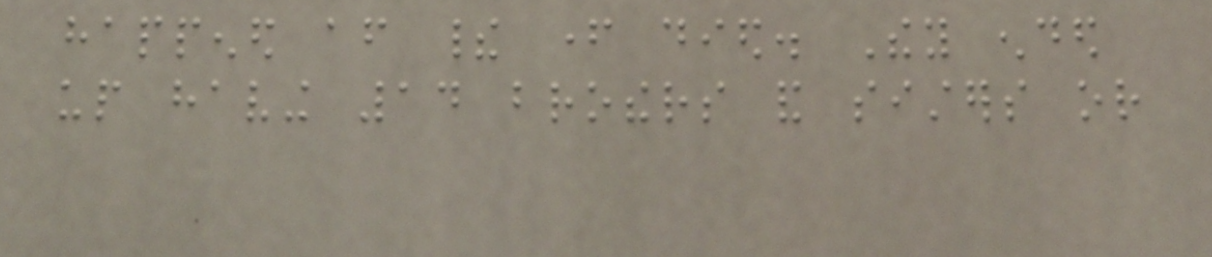happened after their father died. They ended
up having 14 brothers and sisters or
